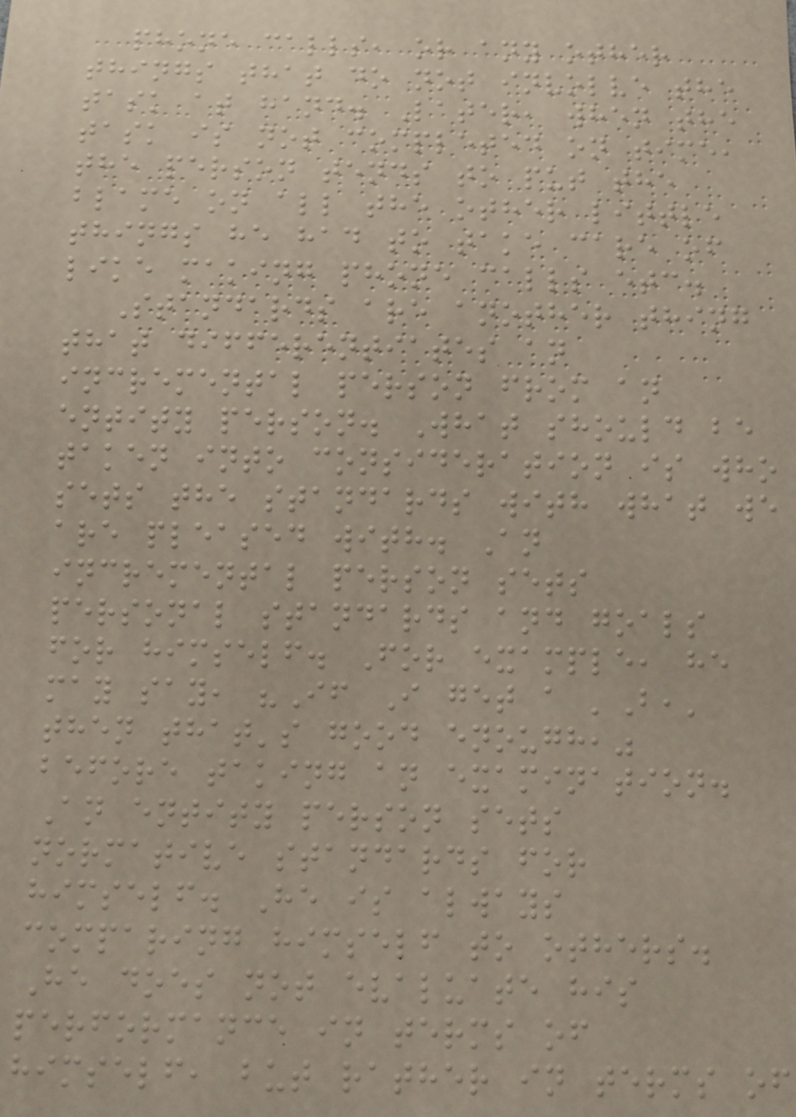phone calls, or any other
things that do not involve the
task at hand. Later, when the
task is not completed on time,
the person tends to put the
blame on all the other little
things he had to take care of
like making phone calls etc.
Standards are another thing
that differentiates an
incremental person from an
entity person. What should be
taken into consideration is who
sets the standards with what we
are pleased with. An
incremental person sets
personal standards and goals
for himself. For example, he
may say, "If I get a 'B,'
then that's good enough,"
before taking an examination.
An entity person sets
normative standards for
himself. He is always
comparing himself to others.
He does not evaluate his
performance in terms of
himself, but rather in terms of
